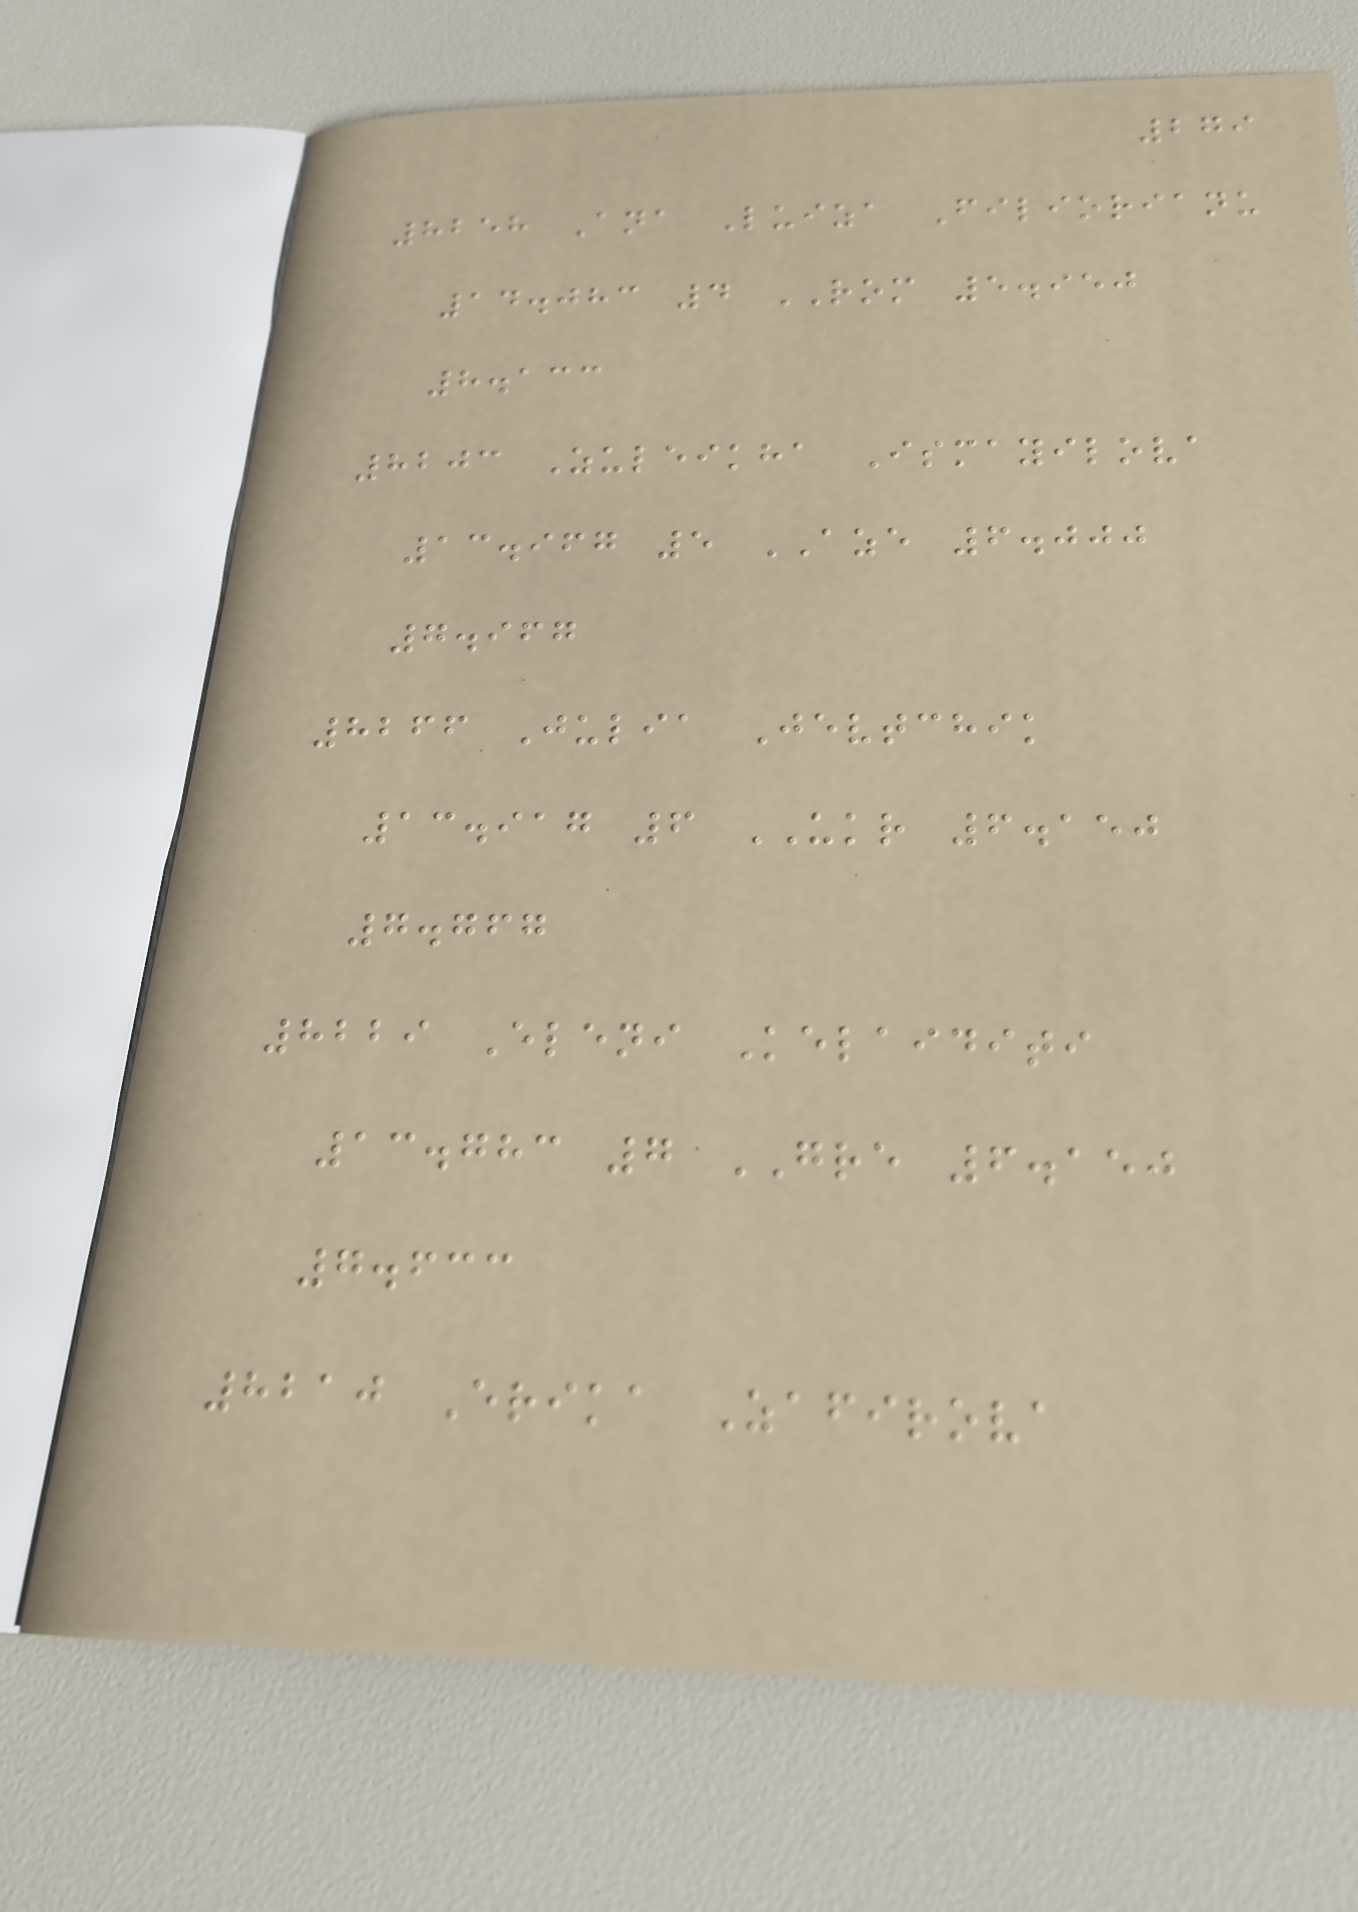279
8258 Ana Luiza Filiorianu
14.083 4 ROM 5.950
8.133
8203 Zuleikha Ismayilova
13.967 5 AZE 6.000
7.967
8266 Julia Jevtchik
13.917 6 UKR 6.150
7.767
8229 Eleni Kelaiditi
13.783 7 GRE 6.150
7.633
8210 Erika Zafirova
